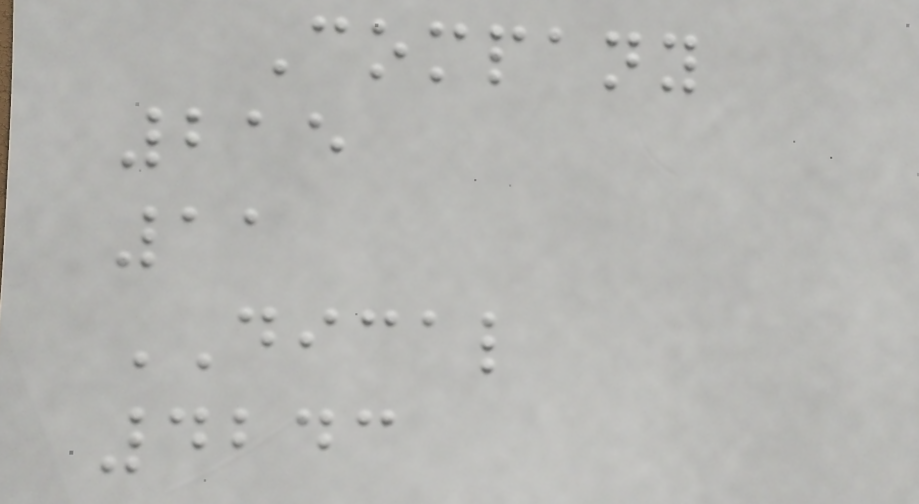Company
215
11
DICAL
4243
